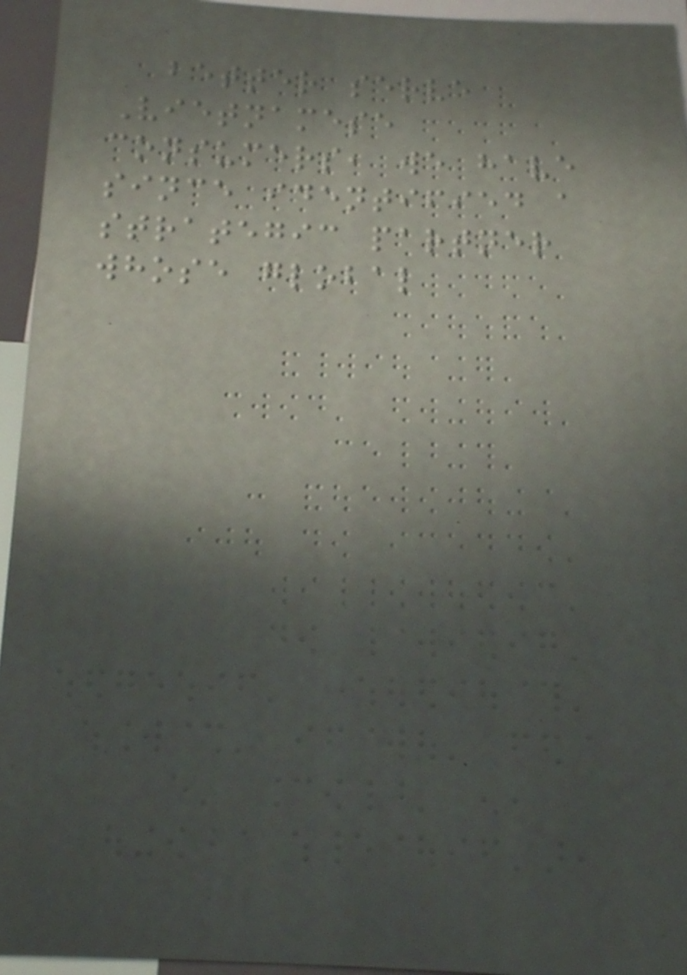better serve
Vietnamese
consumers, we have
since identified a
strategic partner
whose global
